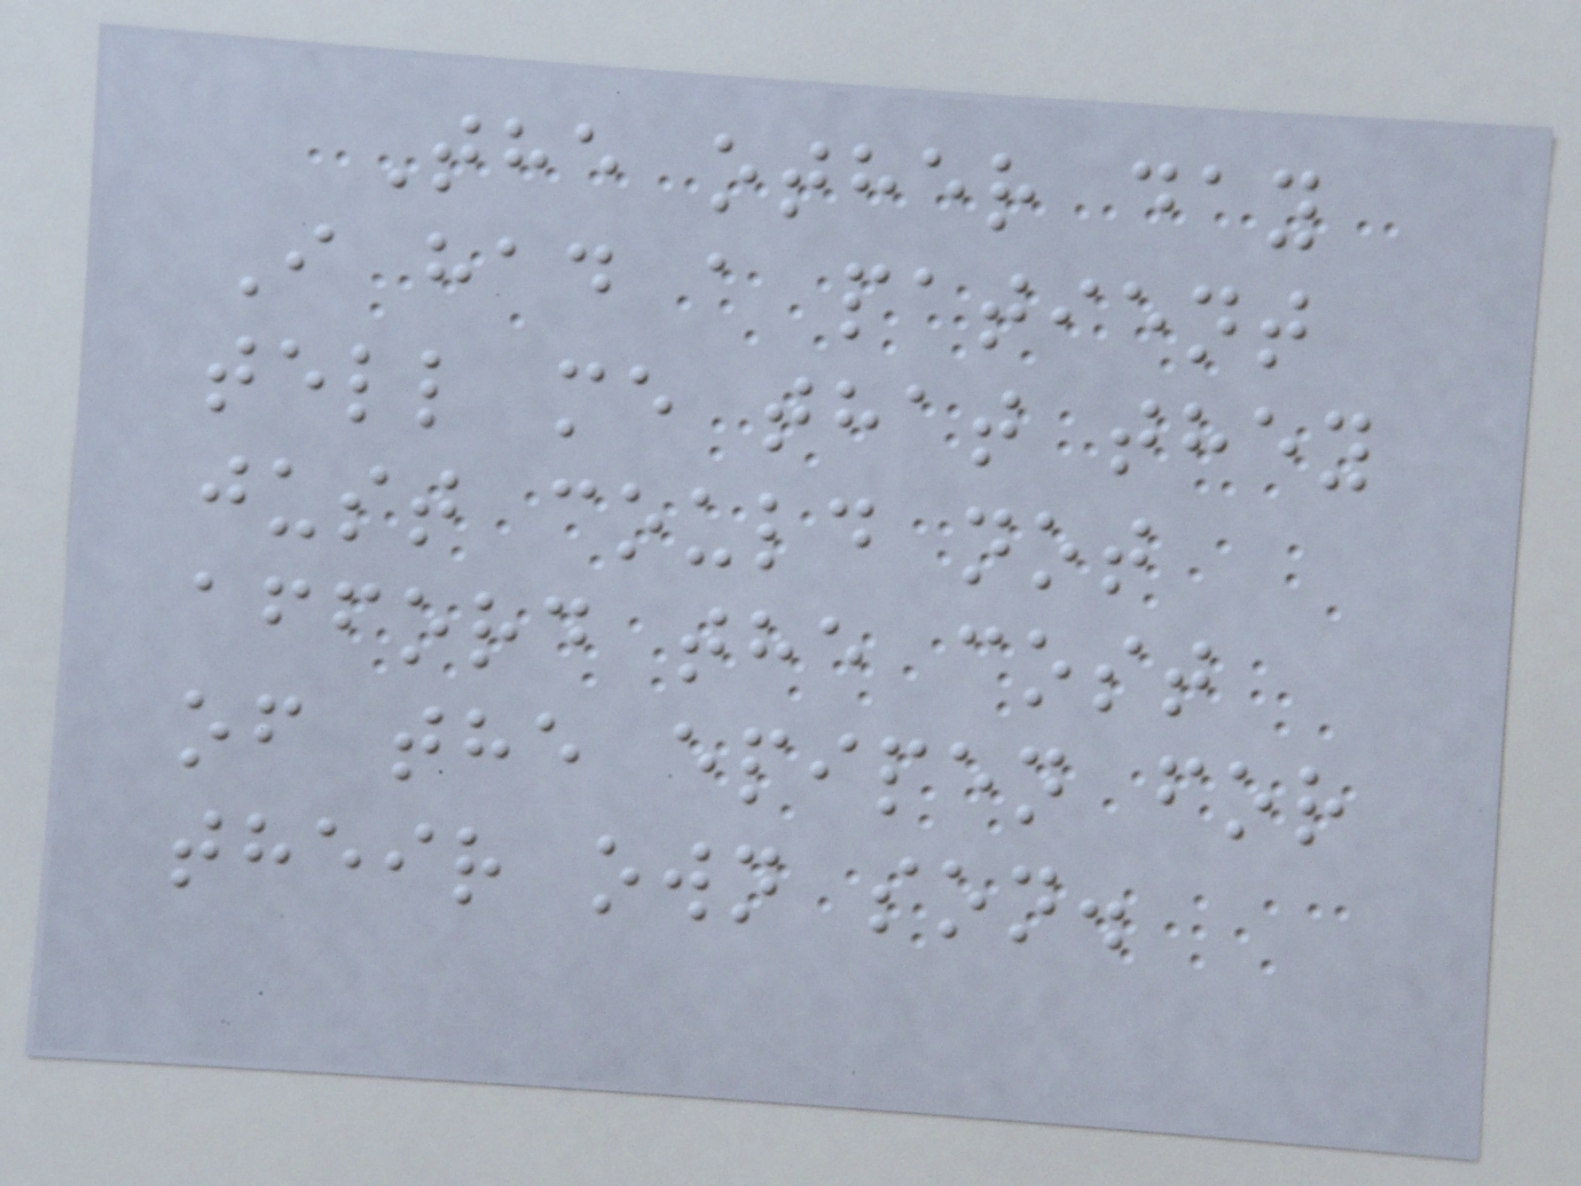The other day
I had a patient
tell me that they
just could not
afford the cost
of the epipen for
their own son.
